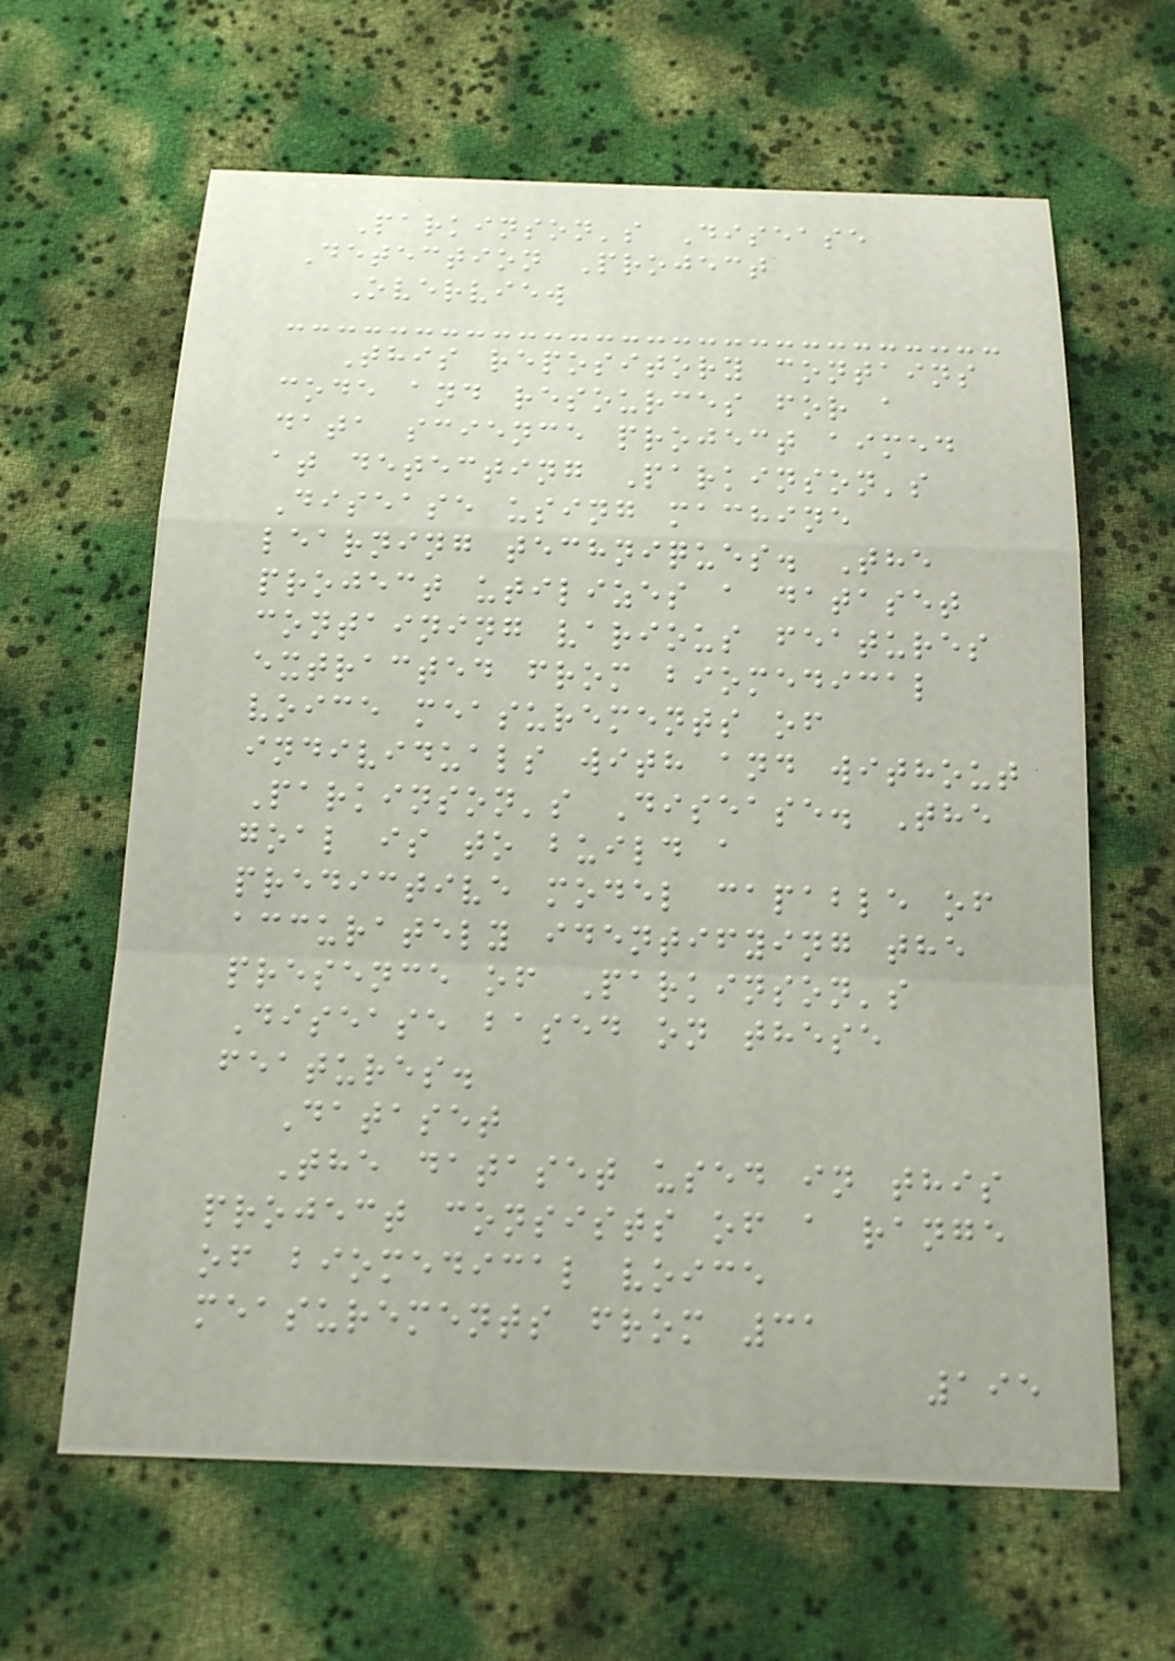Parkinson's Disease
Detection Project
Overview
This repository contains
code and resources for a
data science project aimed
at detecting Parkinson's
Disease using machine
learning techniques. The
project utilizes a dataset
containing various features
extracted from biomedical
voice measurements of
individuals with and without
Parkinson's Disease. The
goal is to build a
predictive model capable of
accurately identifying the
presence of Parkinson's
Disease based on these
features.
Dataset
The dataset used in this
project consists of a range
of biomedical voice
measurements from 31
195
